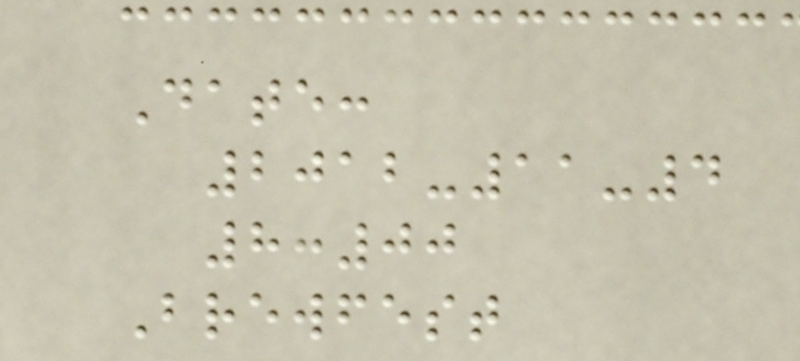Date:
2012-11-4
8:00
Brewfest
